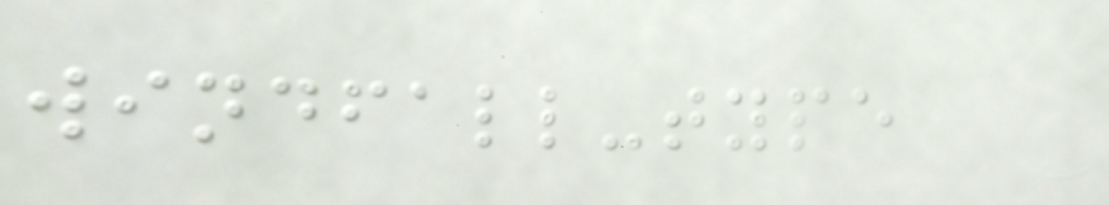windfall-type
